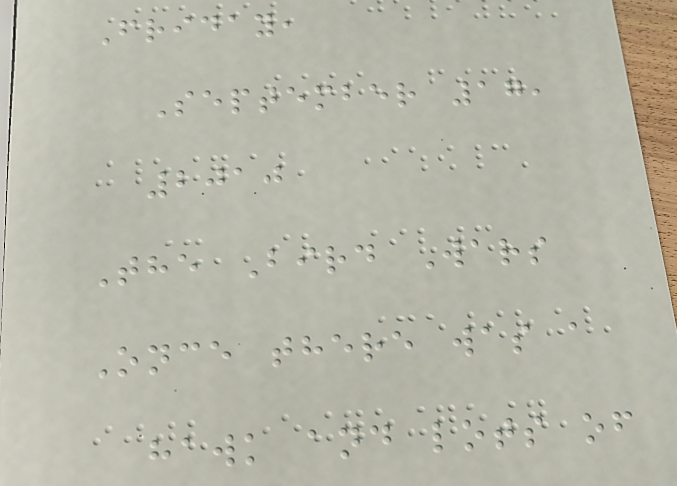Friday,
September 17,
2010
The Bird Wars
Once there was a
hawk and lots of
